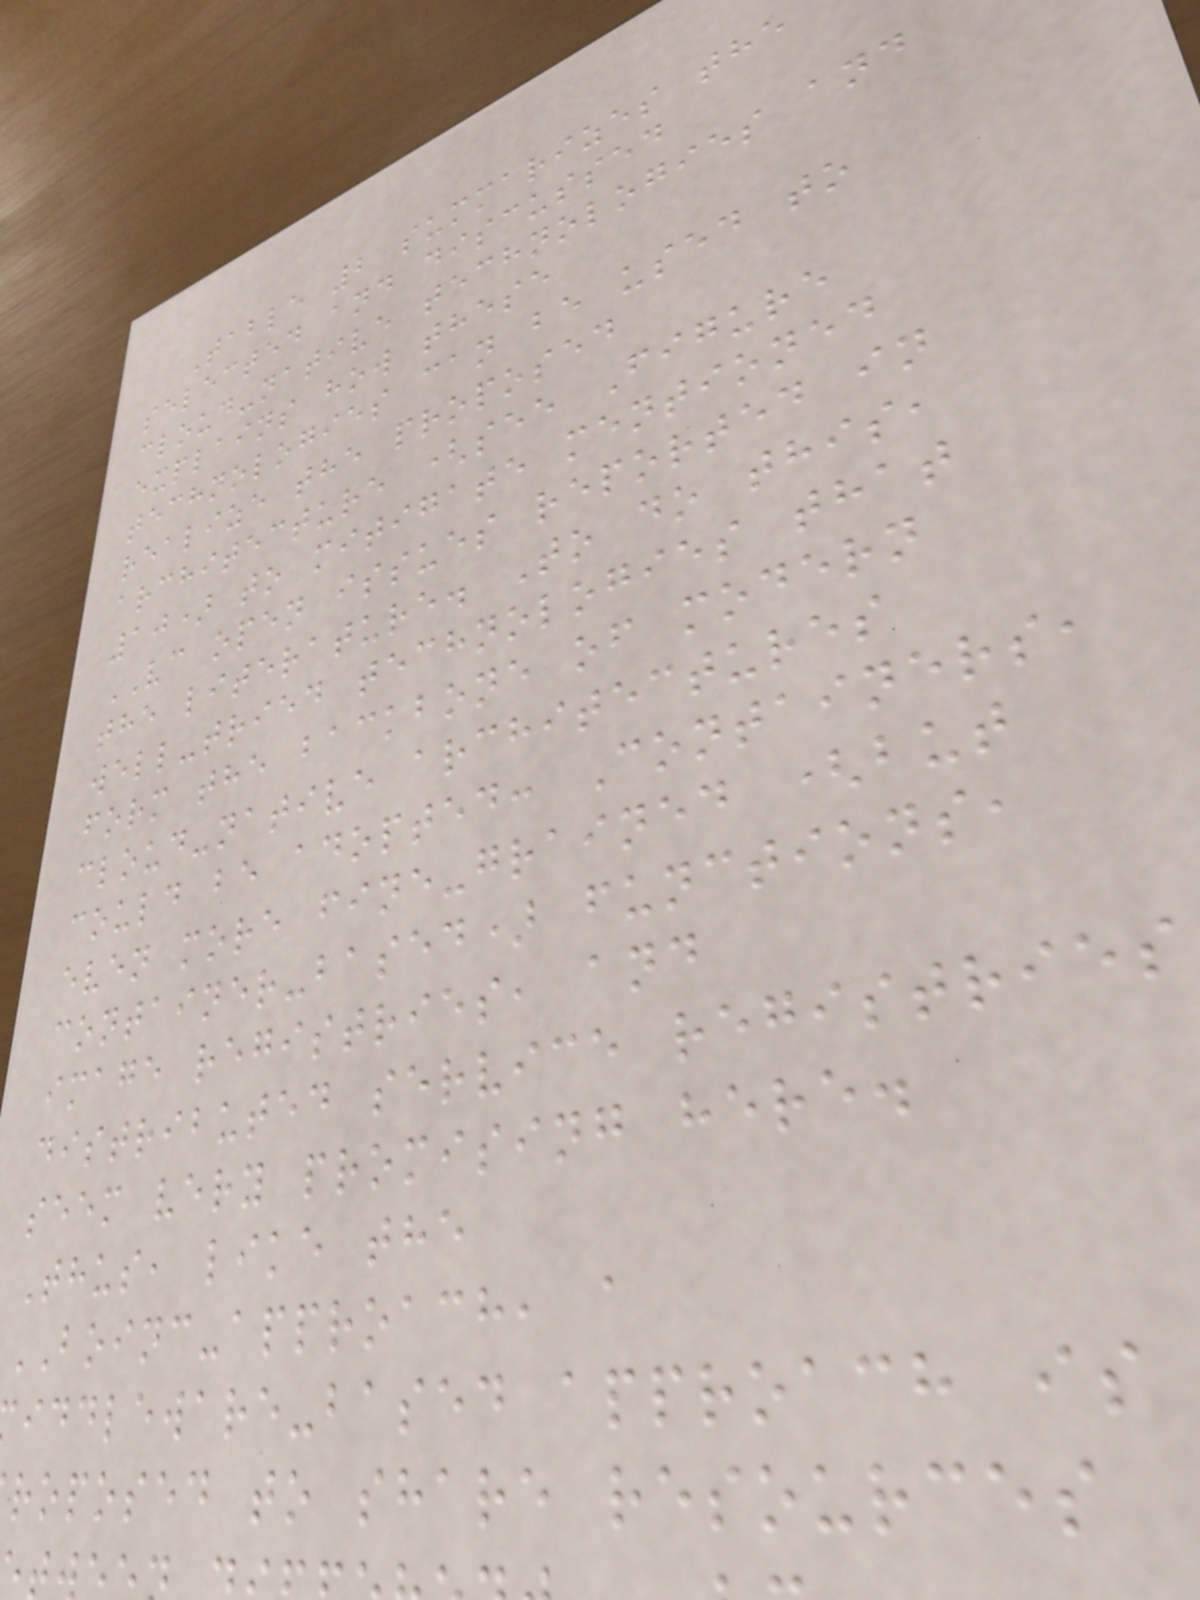Table 2 summarizes the
selected and discussed
cloud-native technologies and
explains how these
technologies can be used to
realize the proposed
architecture (see Figure
10) to mitigate mentioned
VC open issues reported in
the literature. To do this,
well-tried technologies that
form the backbone of modern
cloud-native architectures
could be adopted: Containers,
even more fine-grained (but
container-based) functions,
image registries, and
distributed service registries
seem very promising here.
Thus, like the
BOINC-approach, a
iddleware-based approach is
roposed to share resources
